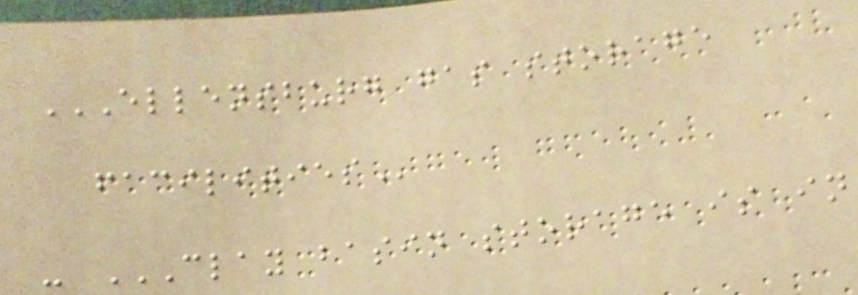ELLENSBURG GAS STORAGE
FACILITIES
- CLAY BASIN STORAGE IS IN
